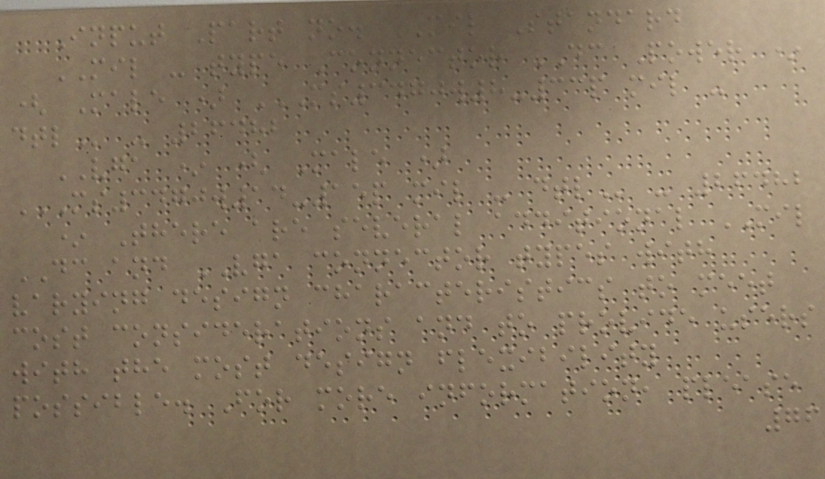Input Part no. MIL Standard
MIL - type Connector DC Power *
( Male ) MS3470W8-33P MIL -
DTL - 26482
VGA * ( Male )
MS3470W14-15P MIL - DTL - 26482
* There are several additional MIL
DC and VGA connector types with
varying design characteristics to meet
cost considerations and to provide users
with the most design flexibility
possible. For more information, please
76
